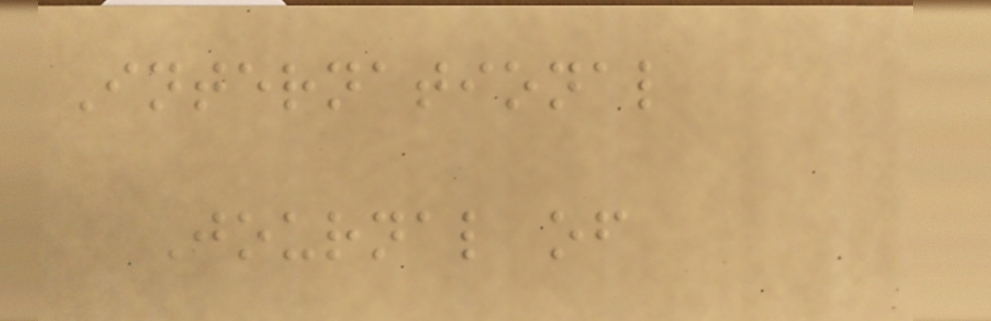International
Journal of
